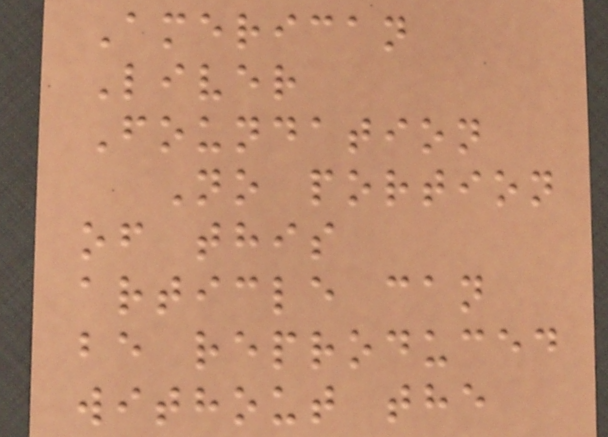American
Liver
Foundation
No portion
of this
article can
be reproduced
without the
